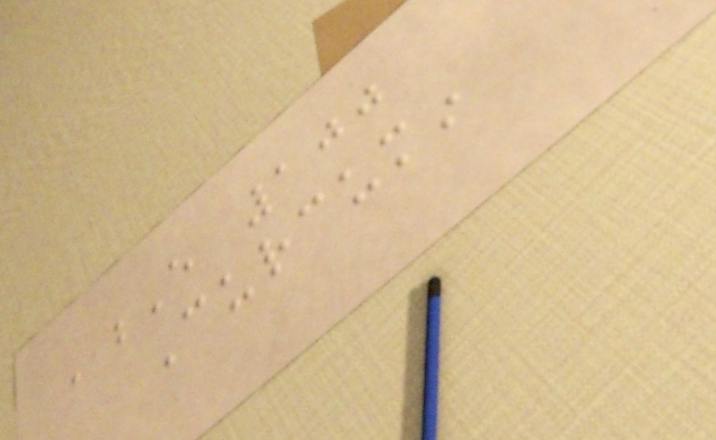'E 100
Curcumin
